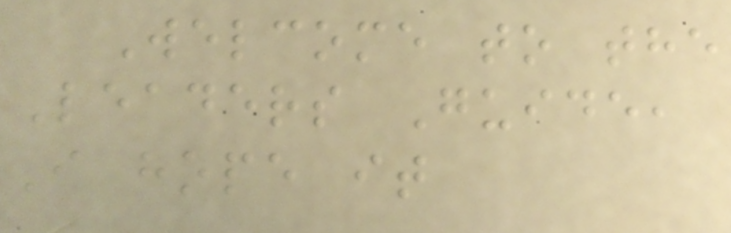Welcome to the
Leaders Guide,
I hope it
